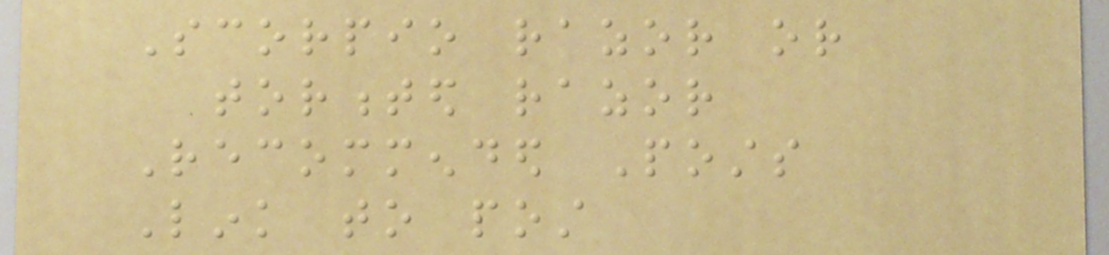Scorpio razor or
tormented razor
Recommended Posts
Link to post
